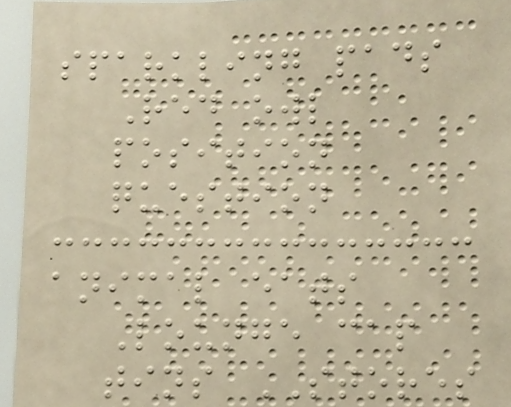sparkling pads
Red owl
position
question
animal eats
Lounge cap
tins STORES
